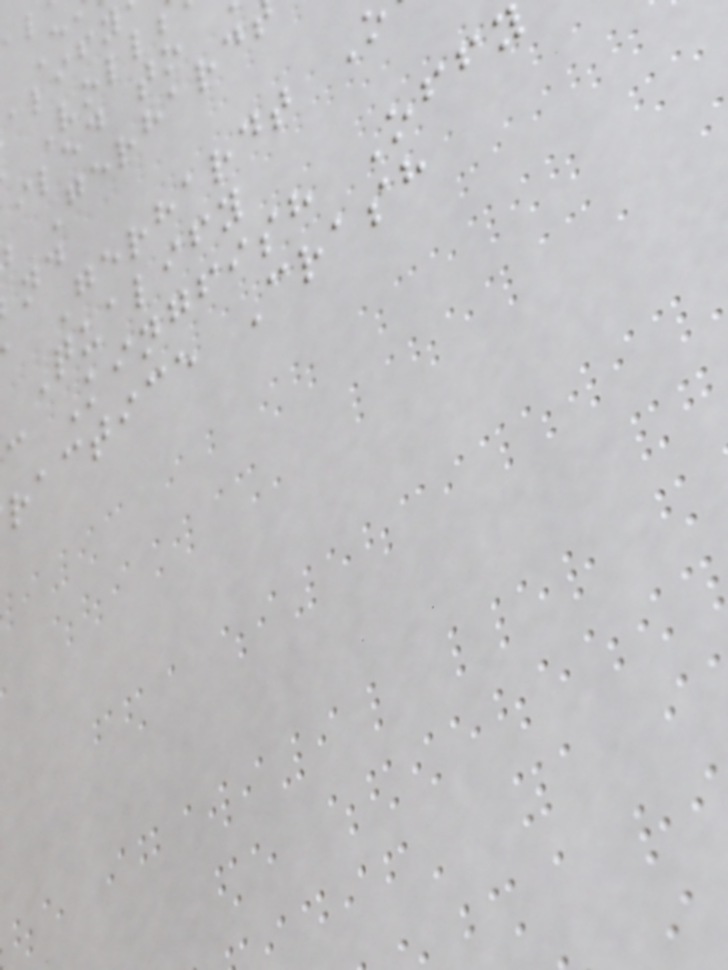iled to
Gerhard
Gerhardt
Qualify
c Kingfish Offy
ractice Crash
